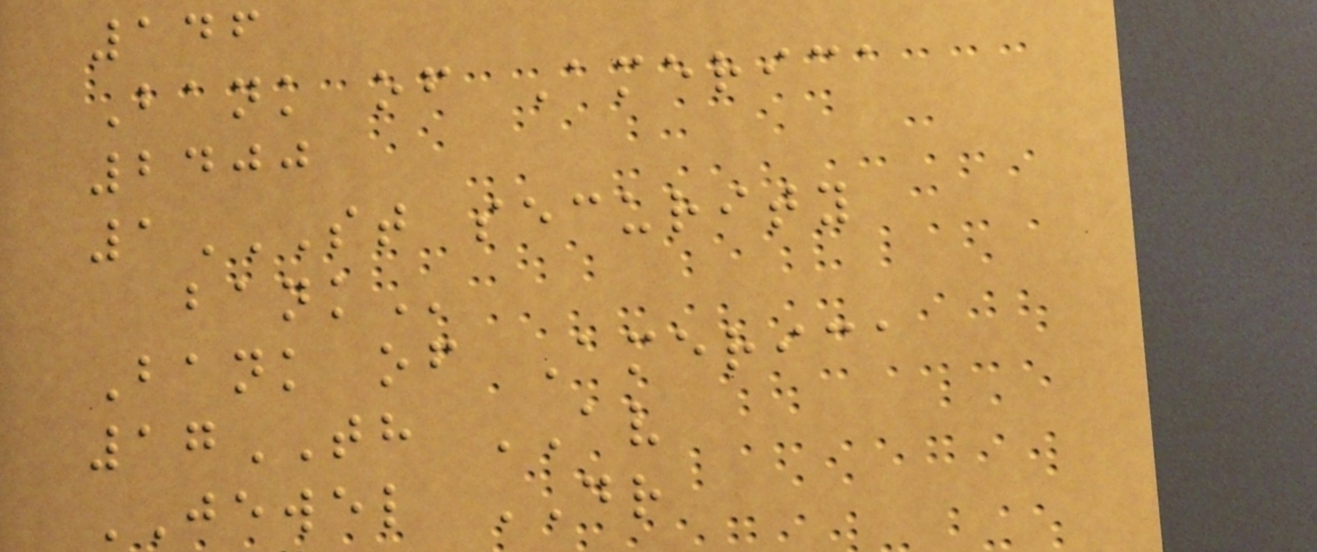146
Bank of America
2400
1ST SECURITY
BANK
Bank of America
17TH AV
JEWEL DR
